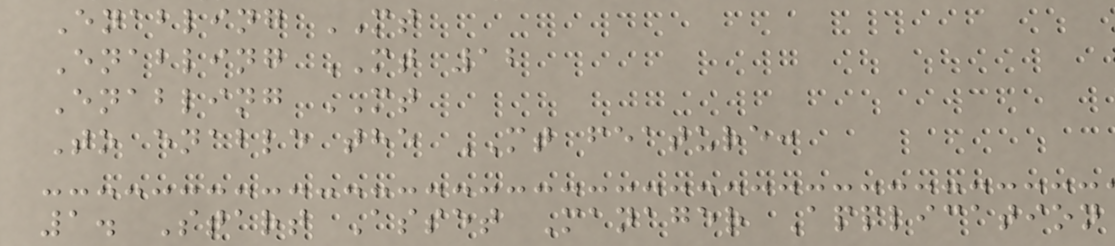Enabling MT
Enabling MT 12
Enabling MT
To enable the MT feature:
1. Start Asset Manager Application
